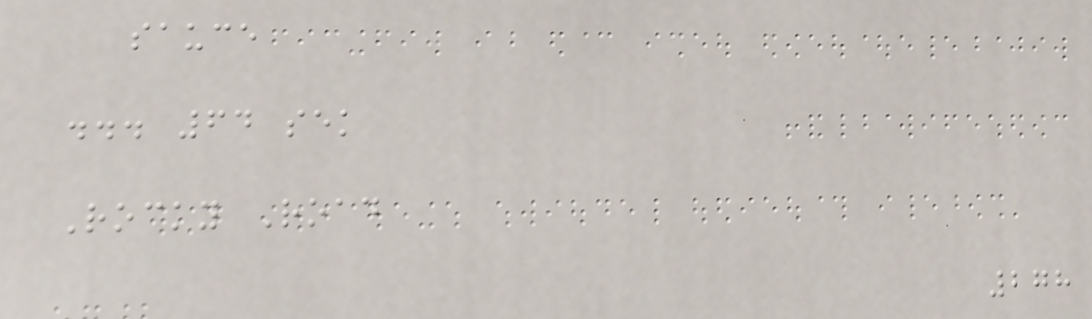sauce
... 64 sek
Rocky Road
278
